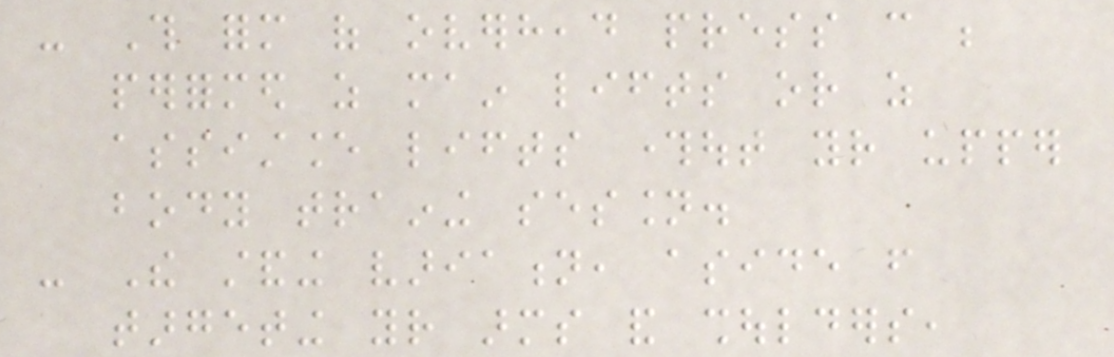- This form of overhead press can be
performed as main lifts or as
assistance lifts throughout your upper
body training session.
- The standing variation, aside from
targeting your arms and shoulders,
